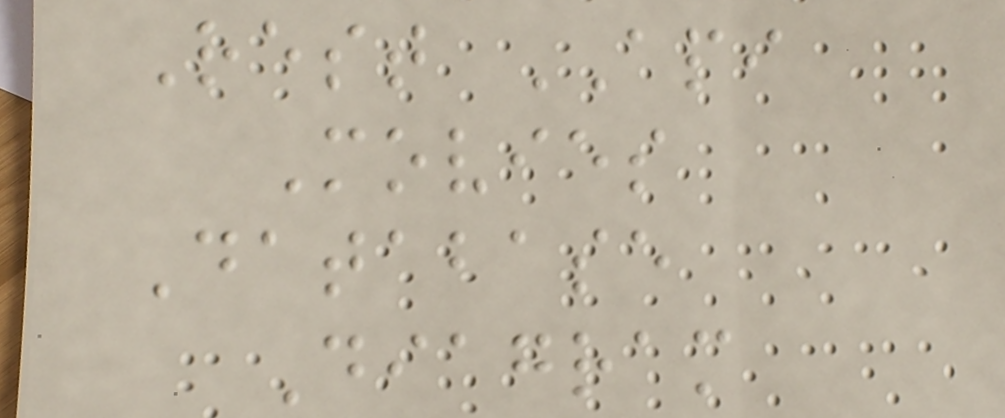Rest API
Movies
Database
Diagram
